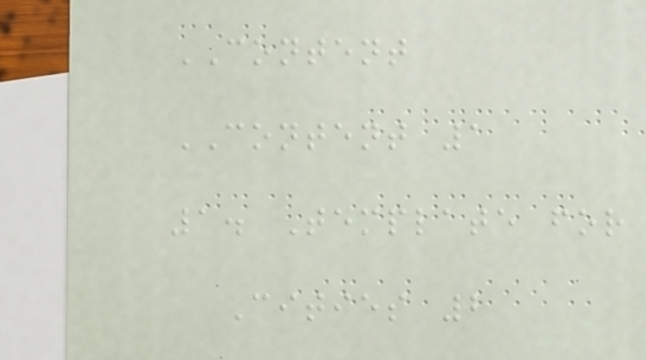CONTENT
CONTENT 1
1. Template for
Cities 2
